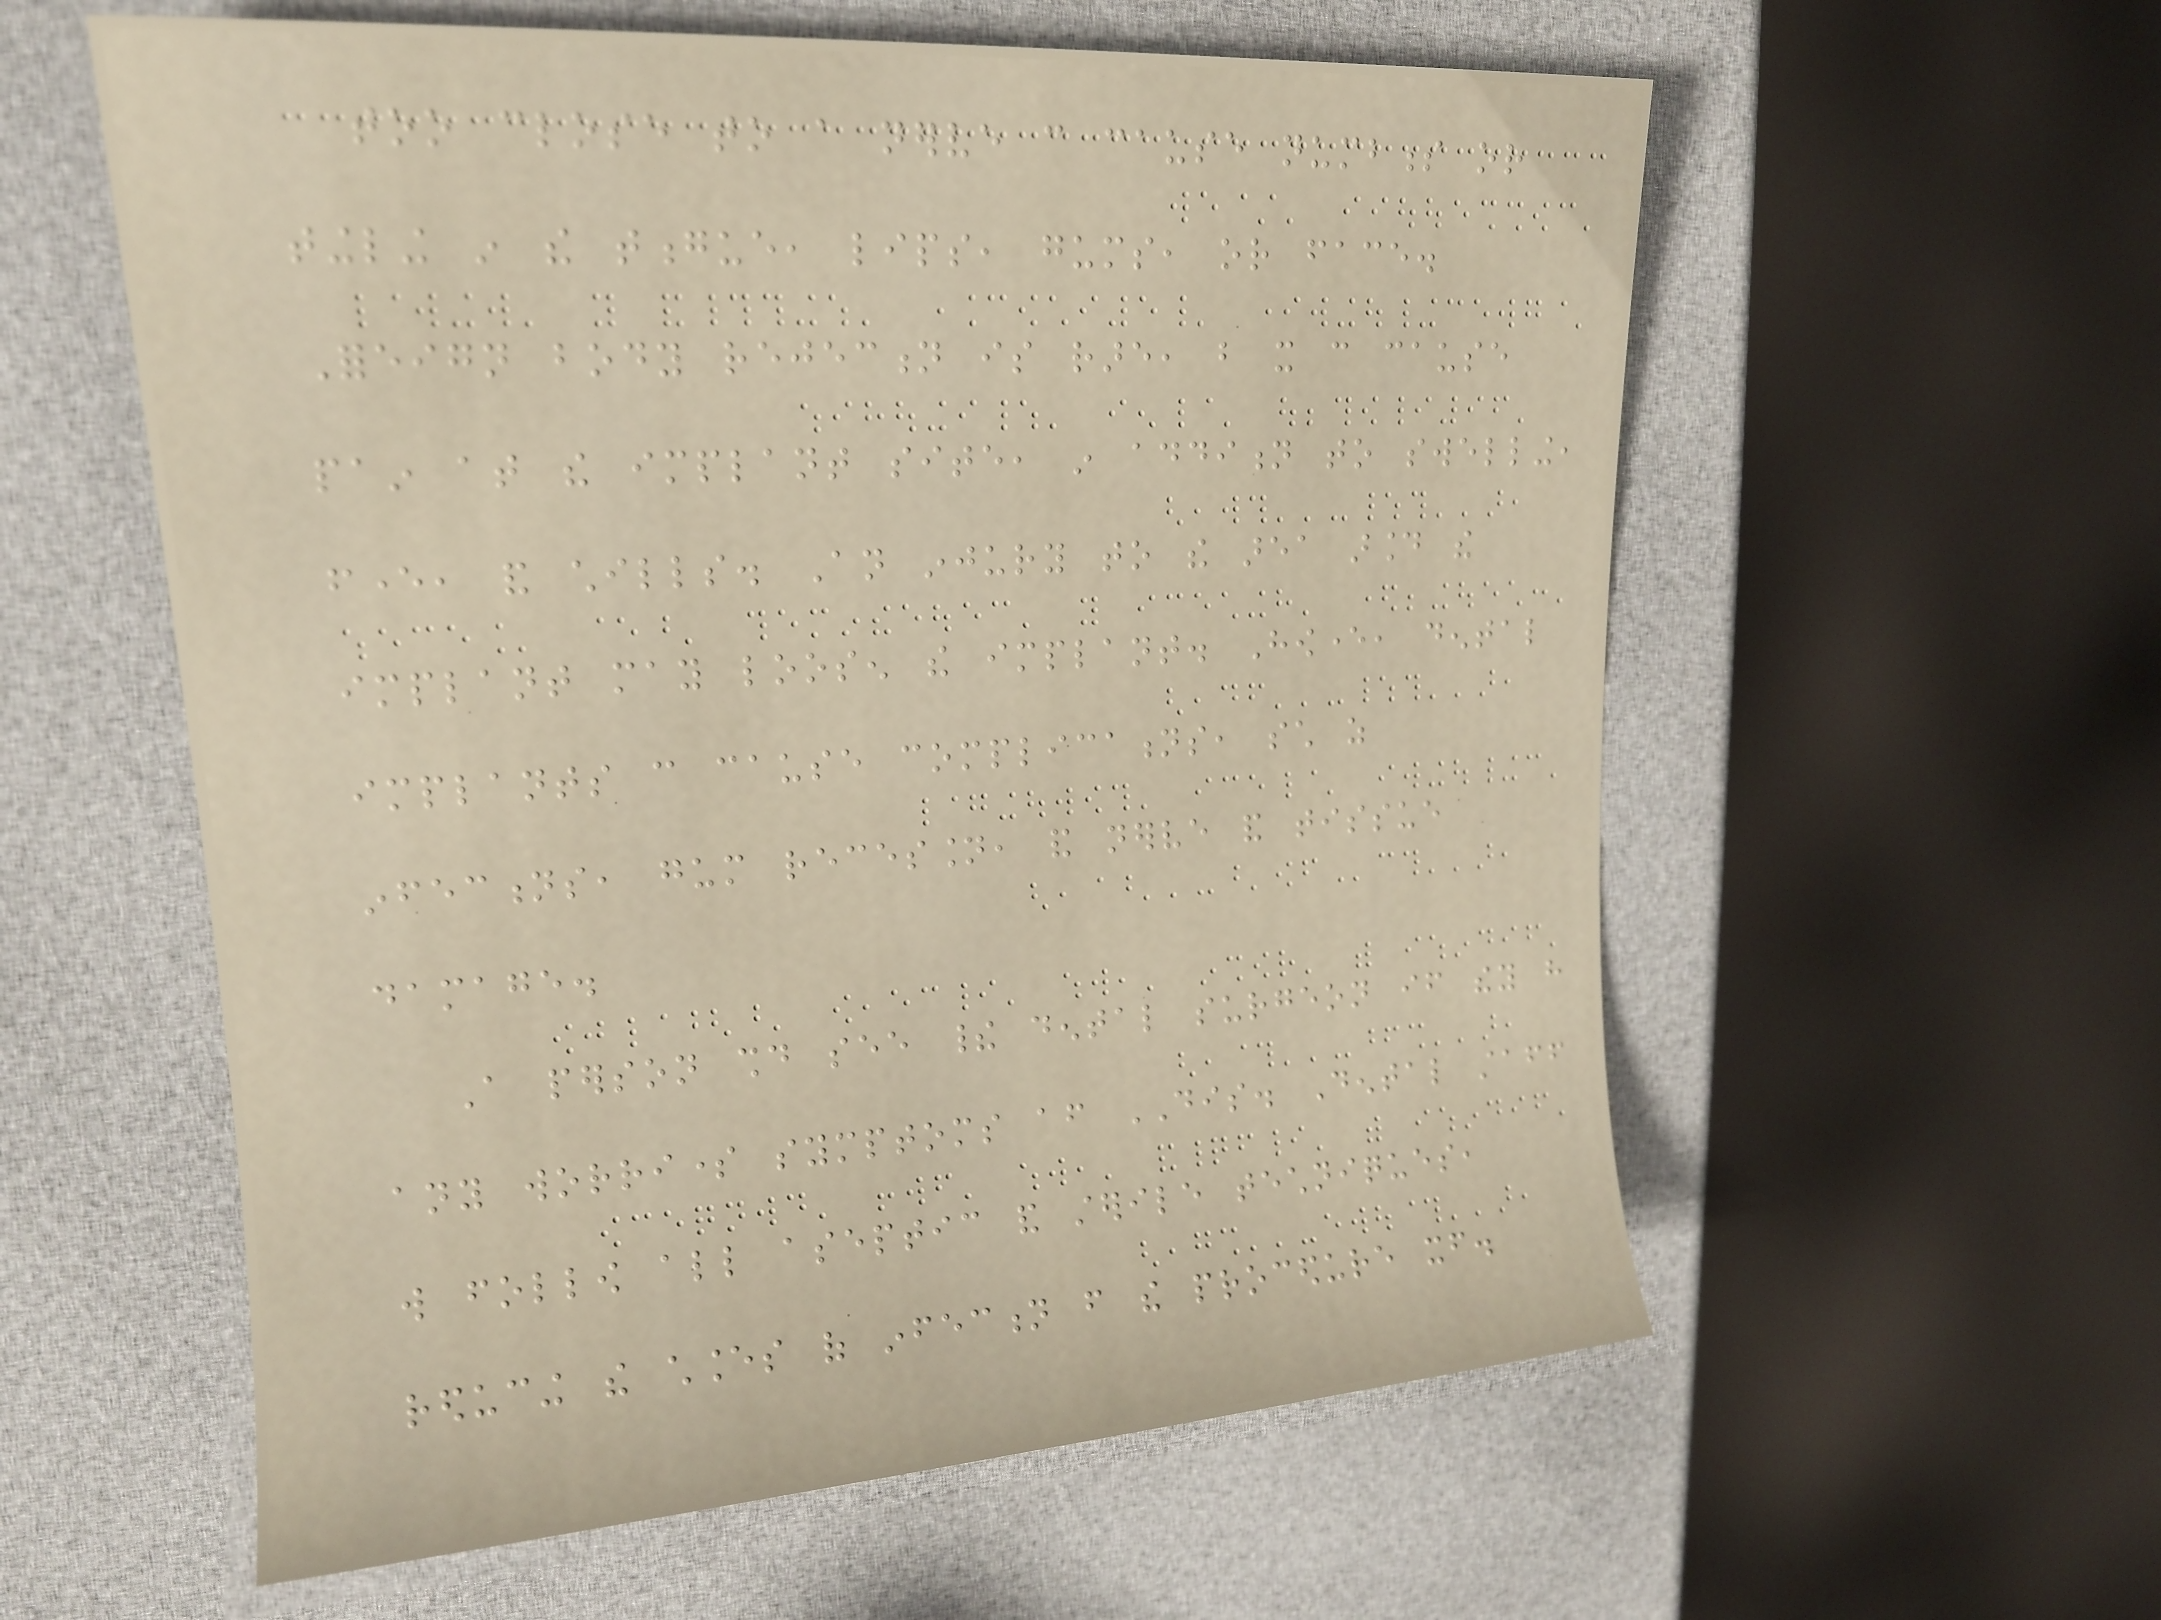too close to a nerve can cause numbness or
tingling in the tongue, lips, gums, or face.
Foreign body rejection is rare, but it can cause
pain at the implant site, in addition to swelling,
fever, and chills. An injury to the area around the
implant may loosen the implant. However, dental
implants can cause complications, such as
infections, gum recession, and nerve and tissue
damage.
A person should see their dental surgeon if they have
any worrisome symptoms after DIS. Dental staff
will follow all aseptic and sterile techniques,
reducing the chances of infection from the procedure itself.
